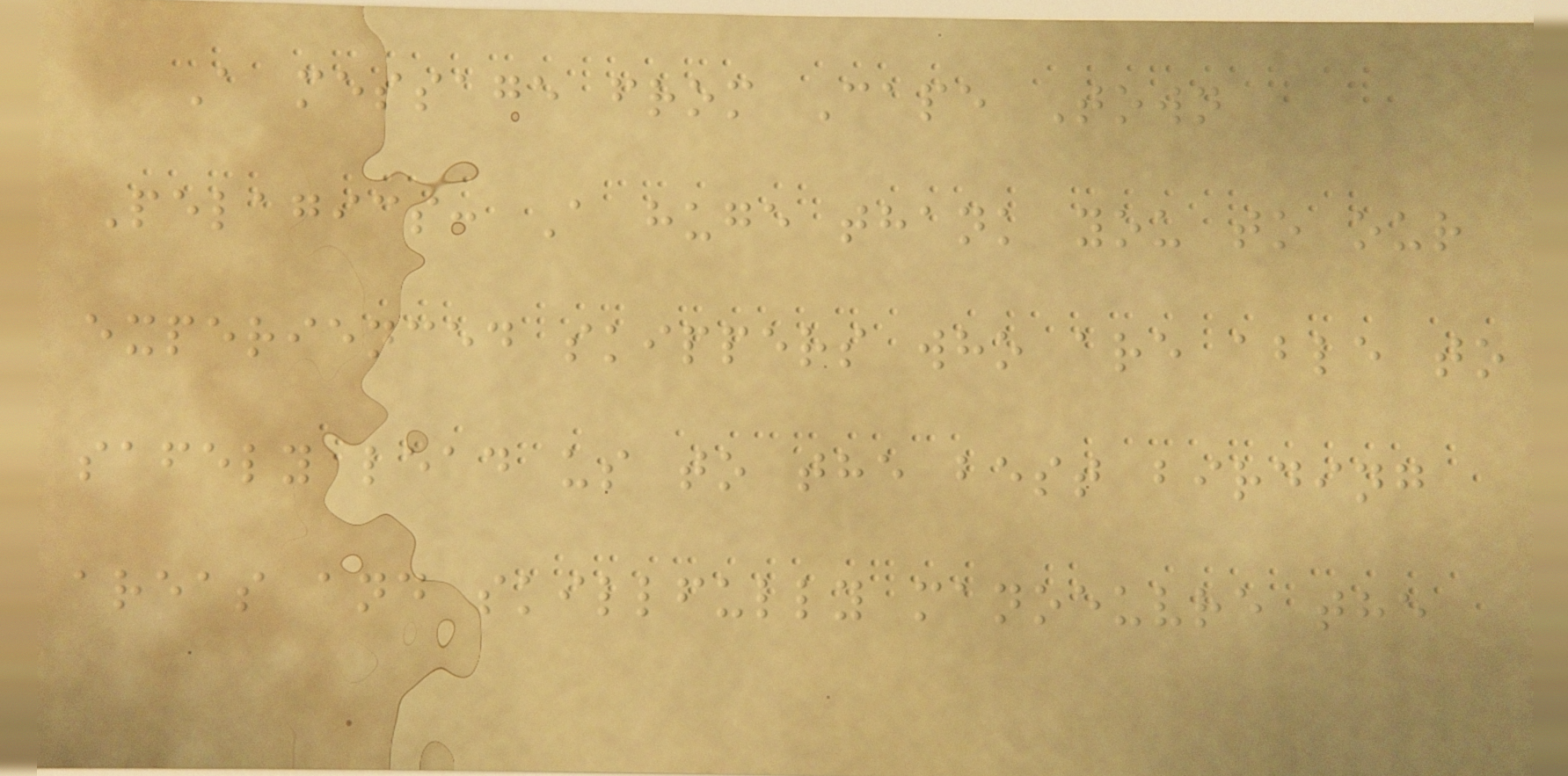A message from Cape Town
Pelagics: A huge thank you to our
experienced skippers who are able to
safely lead us to the best birding
areas and skillfully manoeuvre the
